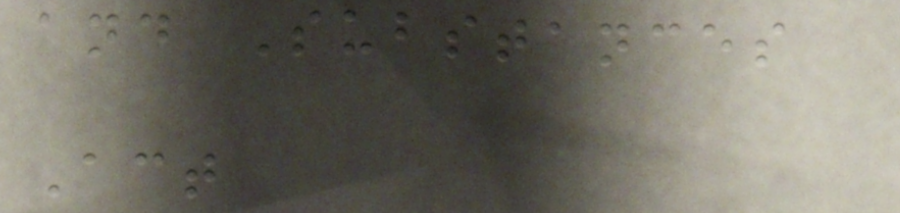and Substances
Act
